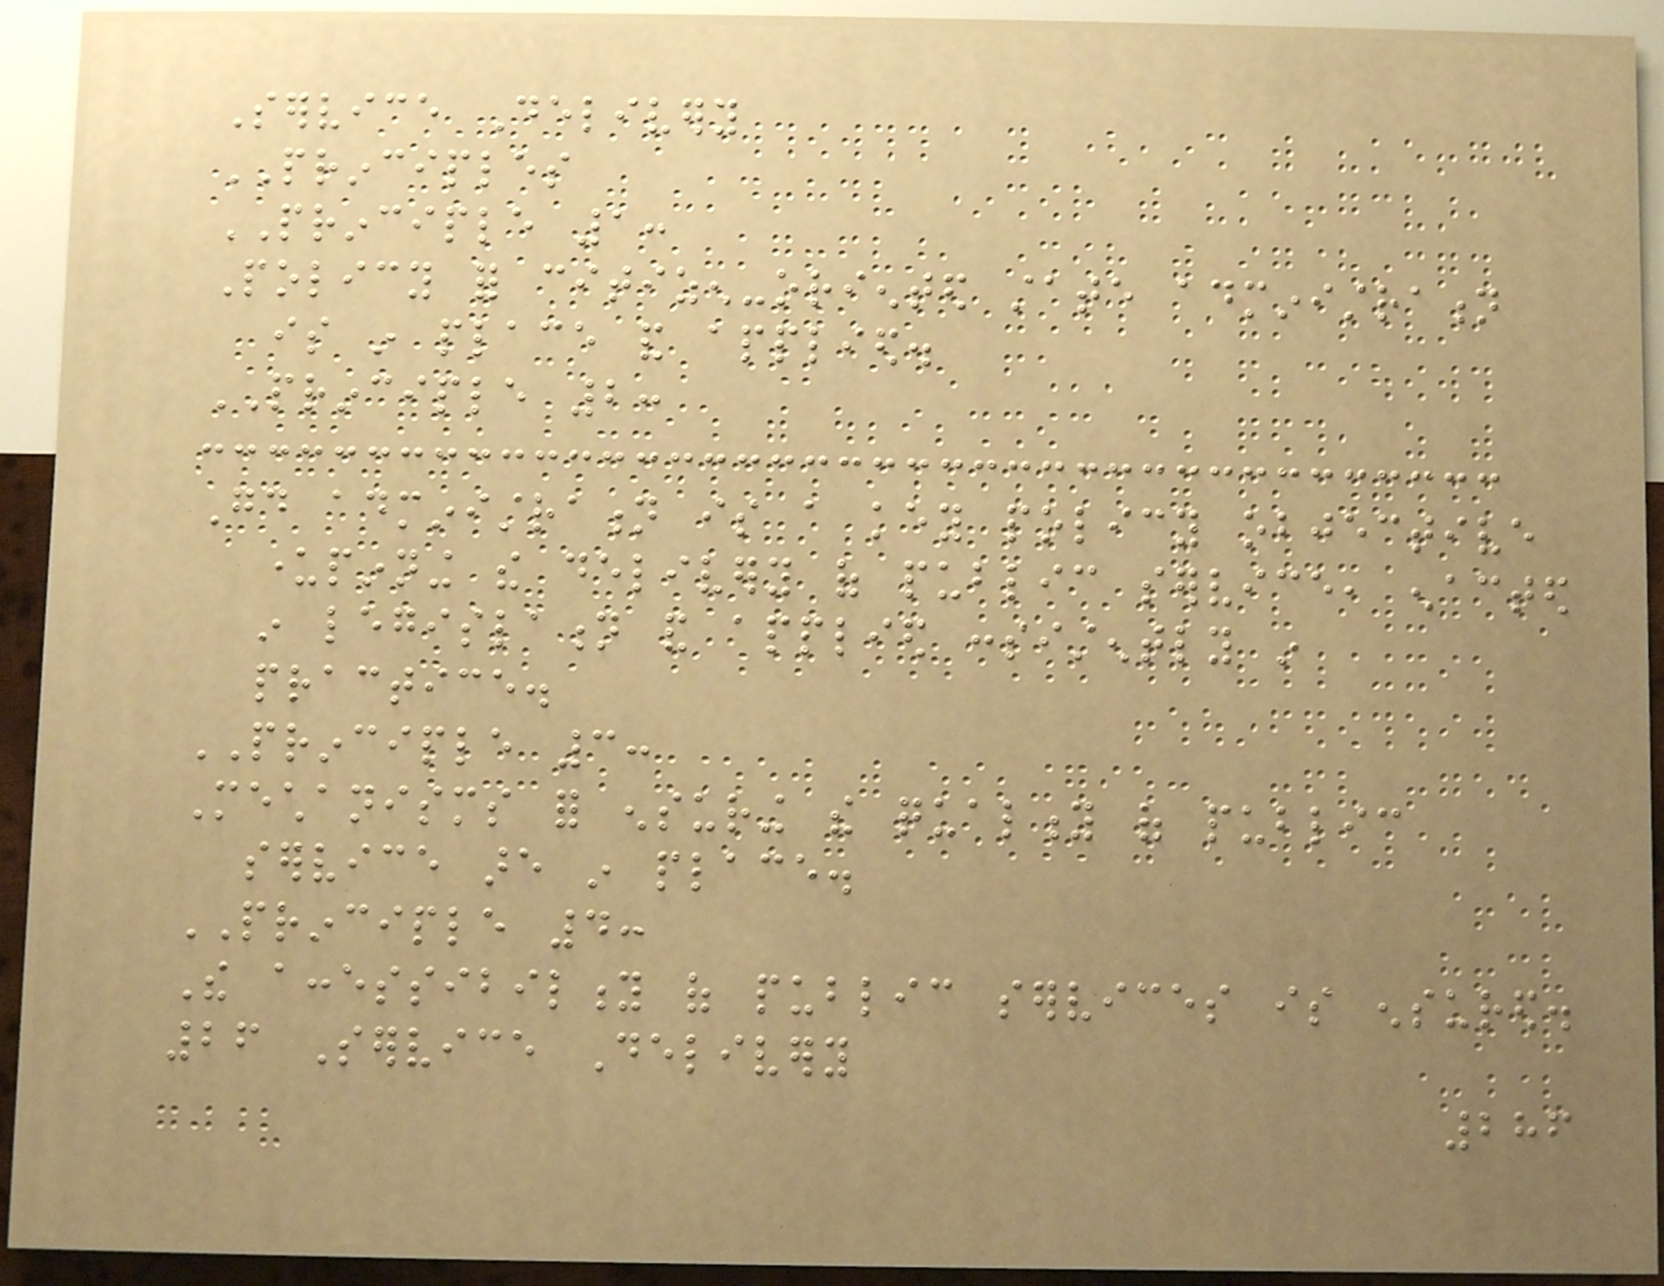Service Delivery
PRINCIPLES
PRINCIPLE 1:
Policy for citizen-oriented state administration
is in place and applied.
PRINCIPLE 2:
Good administration is a key policy objective
underpinning the delivery of public service, enacted
in legislation and applied consistently in
practice.
PRINCIPLE 3:
Mechanisms for ensuring the quality of public
service are in place.
PRINCIPLE 4:
The accessibility of public services is ensured.
26 Service Delivery
286
